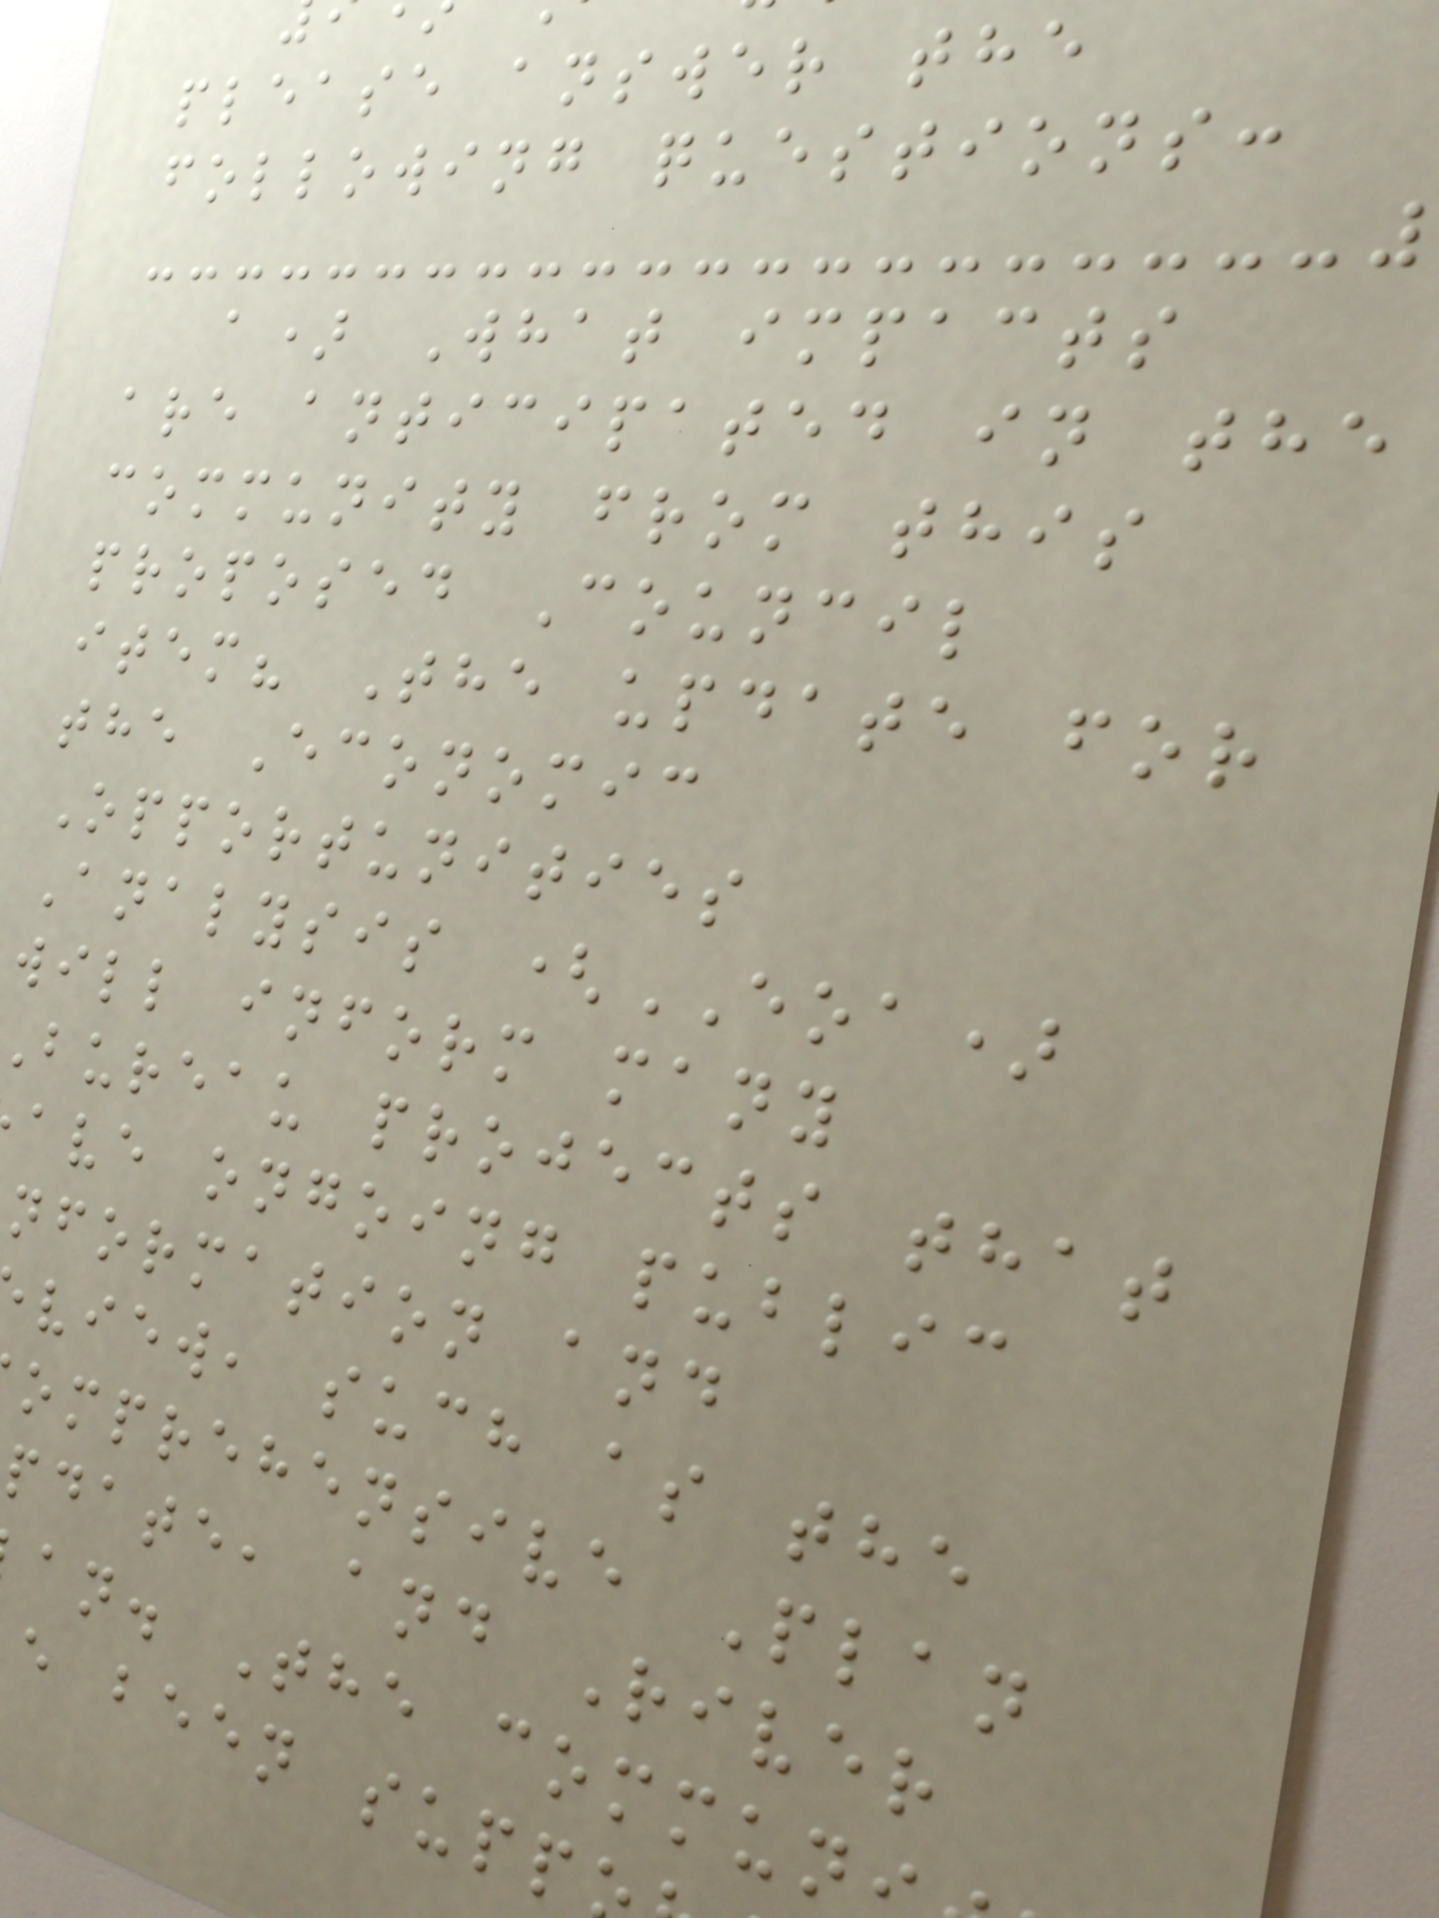please answer the
following questions:
a) What impacts
are anticipated in the
community from this
proposed Council
item? The update for
the Economic
Opportunities
Analysis (EOA)
will inform many
bureau projects that
ave ongoing public
nformation and
view, such as the
omprehensive Plan
pdate, and River
an. The commun
e been supp
